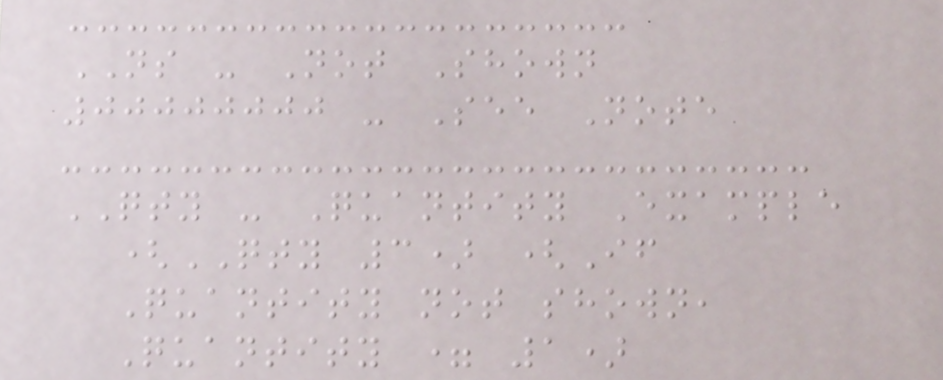NS - Not Shown
00000000 - See Note
QTY - Quantity Example
(QTY 3) (If
Quantity not shown,
Quantity = 1)
